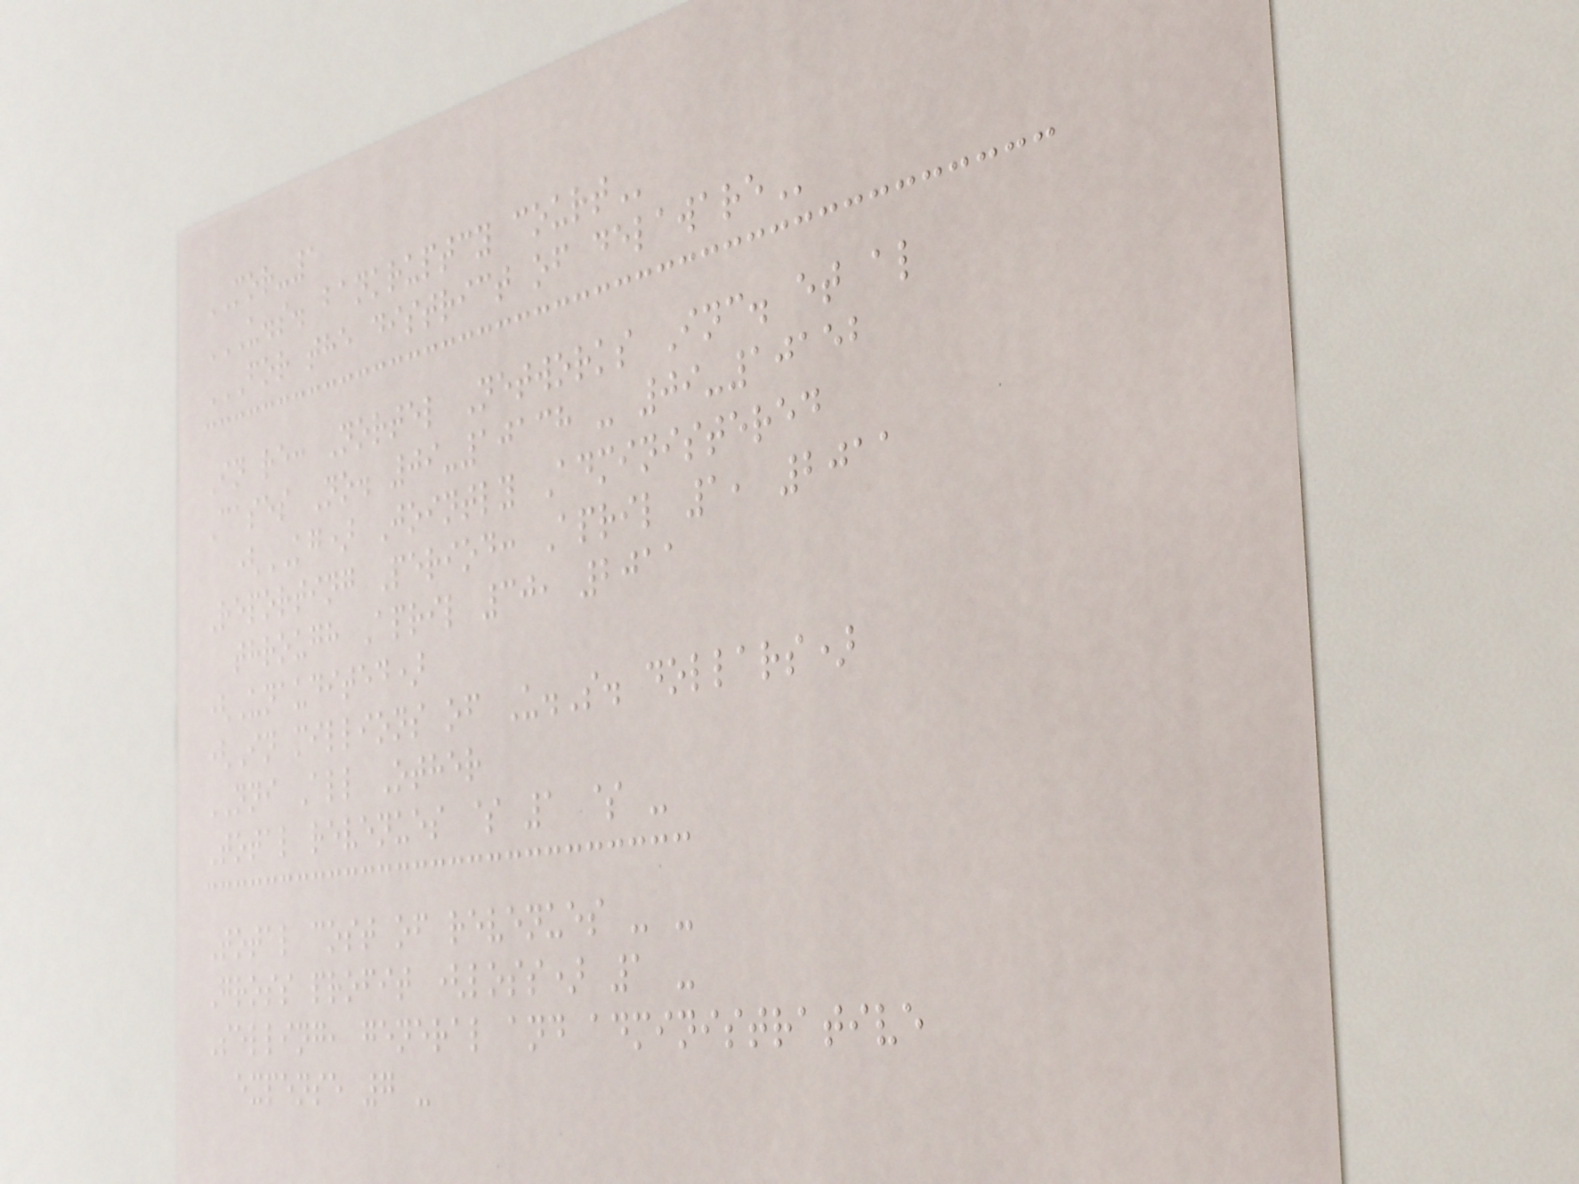MOR-1
U.S. BANKRUPTCY COURT
FOR THE DISTRICT OF DELAWARE
In re: Nortel Networks Inc. et al
Cases No. 09-10138 - 09-10152
(KG) Jointly Administered
Reporting Period: April 1, 2011
through April 30, 2011
(Unaudited)
(In millions of U.S. dollars)
NNI All Other
Total revenues $ 1 $ -
Total cost of revenues - -
Gross profit (loss) 1 -
Selling, general and administrative
expense 7 -
